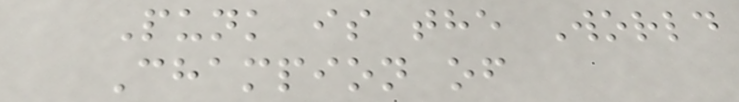Punk is the World
Champion of
